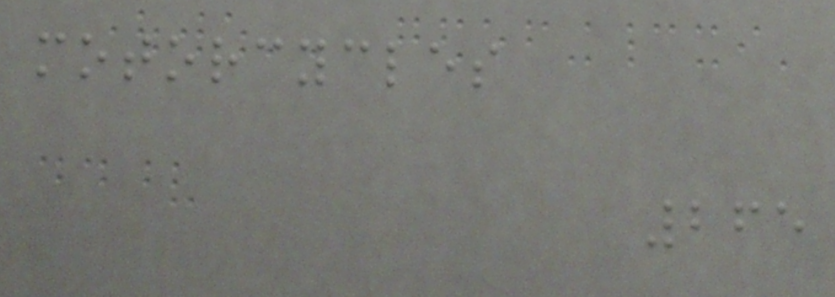motorcycles
265
